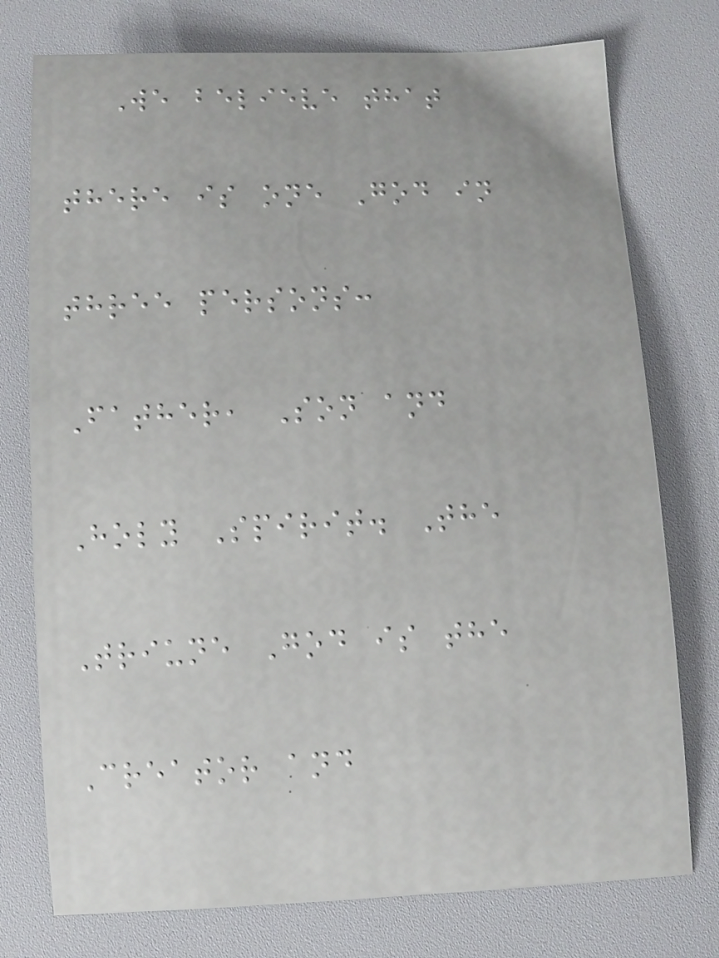We believe that
there is one God in
three persons:
Father, Son and
Holy Spirit. The
Triune God is the
Creator and
